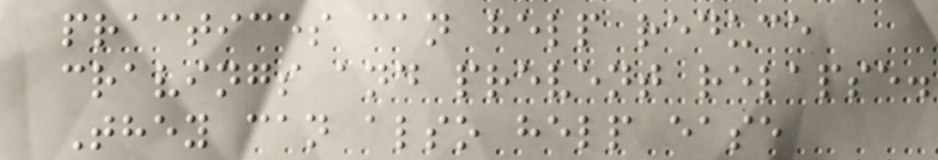practices can help reduce
cravings and prevent relapse.
They can also help ease
